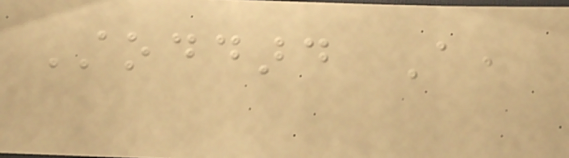Stoddard A,
